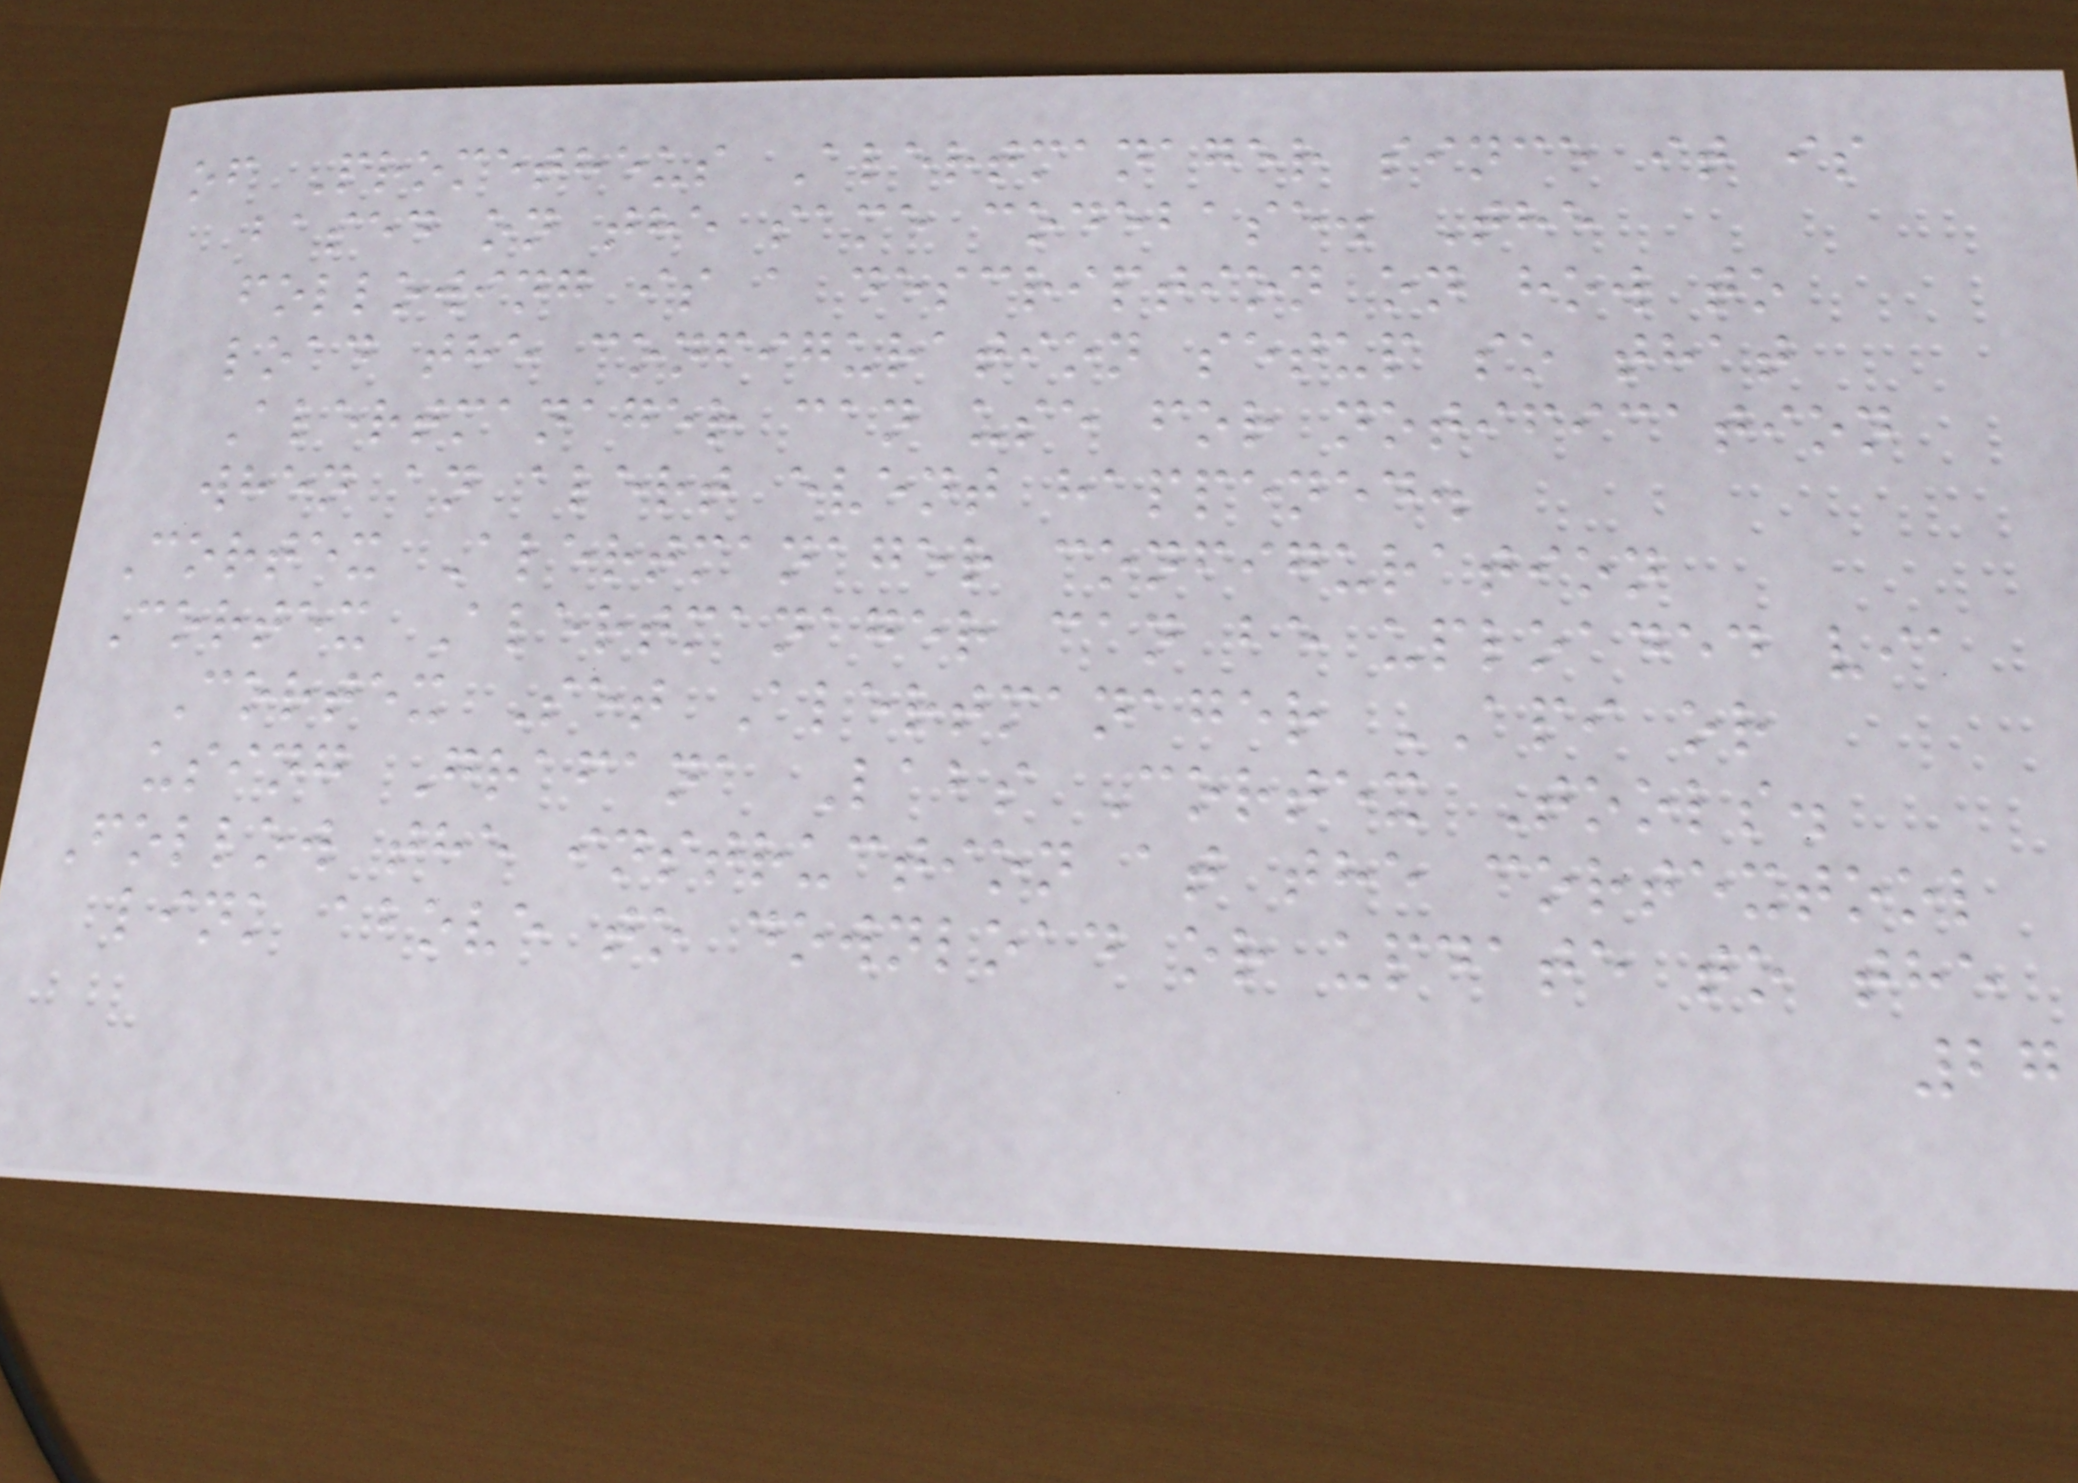of Prometheus Alertmanager since it is
based on the same codebase. The
following is a description on how to
load the configuration setup so that
Alertmanager can use for notification
when an alert event happened.
Cortex Alertmanager configuration
Cortex Alertmanager can be uploaded via
Cortex Set Alertmanager API or
using Grafana Labs Cortex Tools.
Follow the instruction at the cortextool
link above to download or update to the
27
